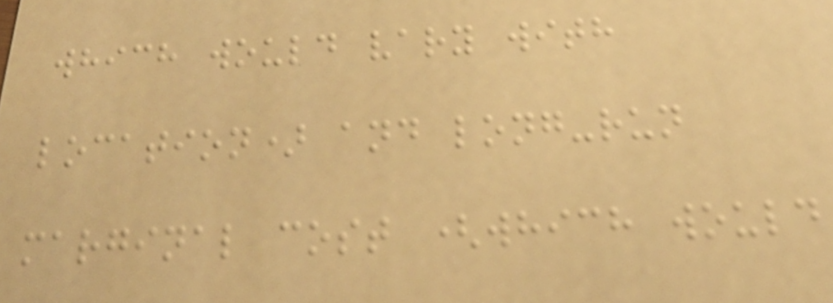which would vary with
location) and long-run
marginal cost (which would
